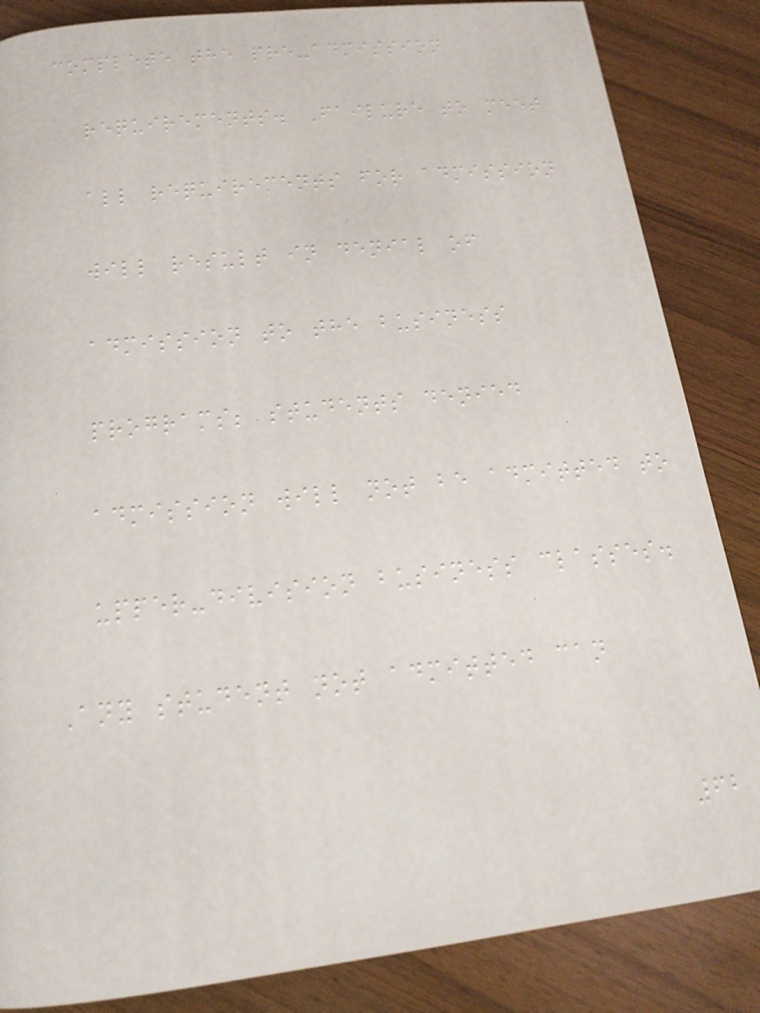complete the pre-admission
requirements. Failure to meet
all requirements for admission
will result in denial of
admission to the business
programs; students denied
admission will not be admitted to
upper-division business classes.
Any student not admitted can
62
